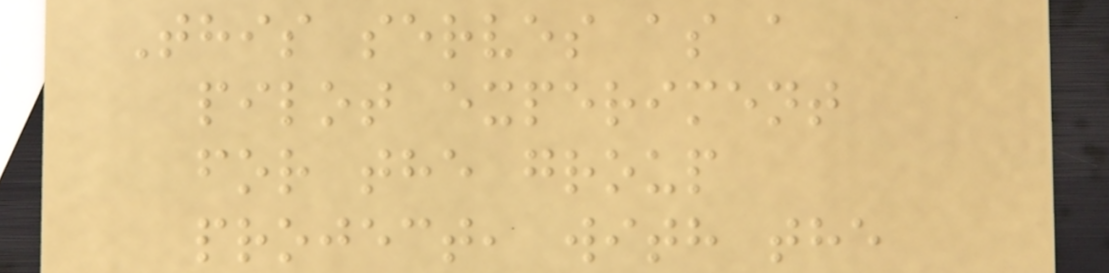This serves as a
pilot experiment
for the group
project, with the
